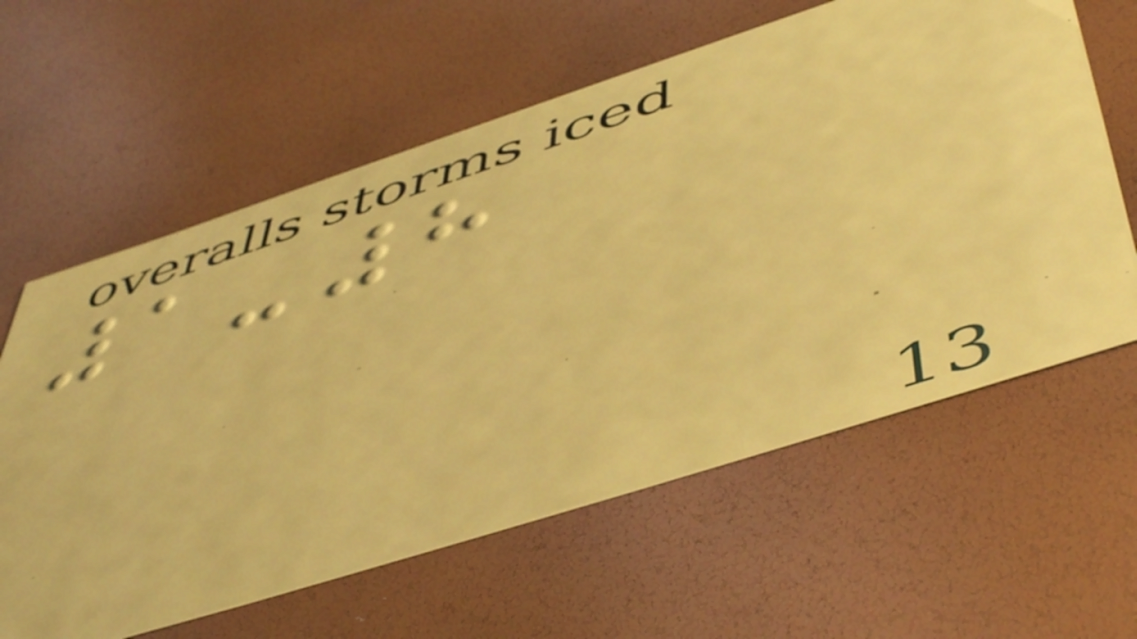1-8
